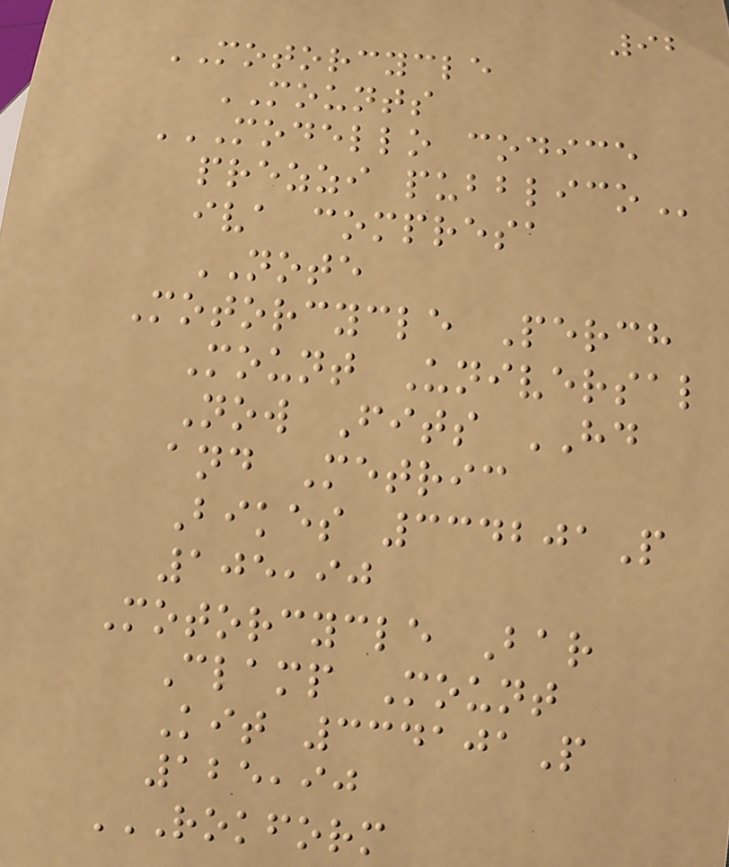92
MOTORCYCLE
MOUNTS
MODELLO CODICE
PREZZI PUBBLICO
iva compresa
NOTE
Motorcycle Perch
Mount Universal
Now Fits HD
and Metric
Bikes 334201P
105,90
Motorcycle Bar
Clamp Mount
Kit 334101P
125,90
ROKFORM
